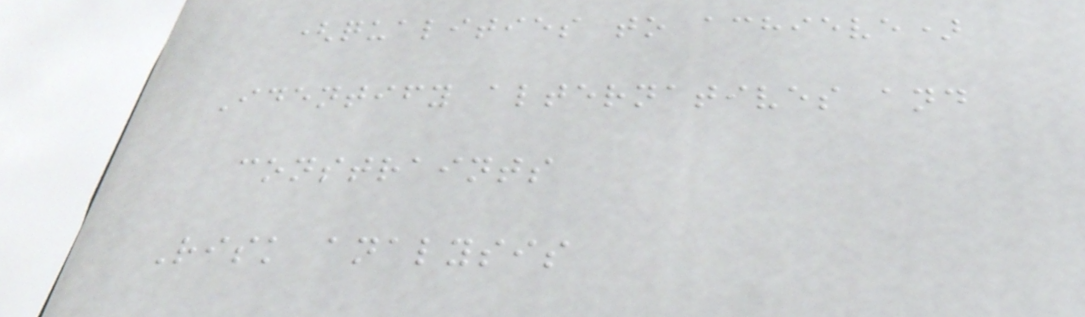(qualities to achieve)
Identify alternatives and
constraints
Risk analysis
